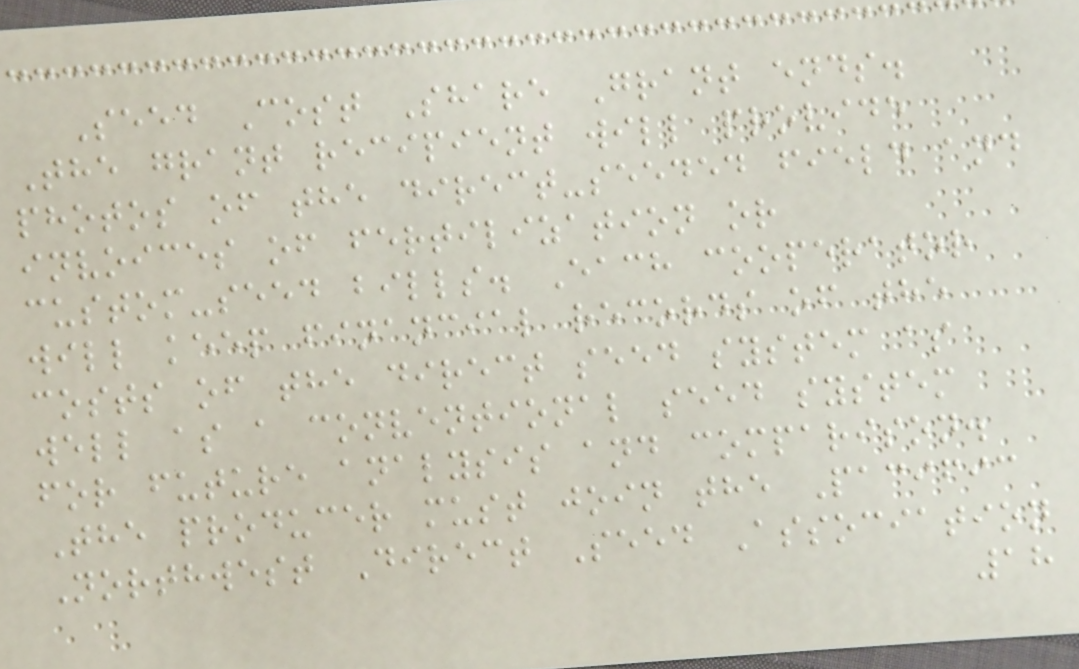Seed Cost Share Grant ends.
The grant recipient will provide
photos of the direct-seeded field and
invoices of fertilization or
custom-seed bills. Each cooperator
will keep financial records of the
costs of the direct seed system as
well as a conventional seed system
for future analysis and comparison.
The producer must join the Pacific
Northwest Direct Seed Association
18
